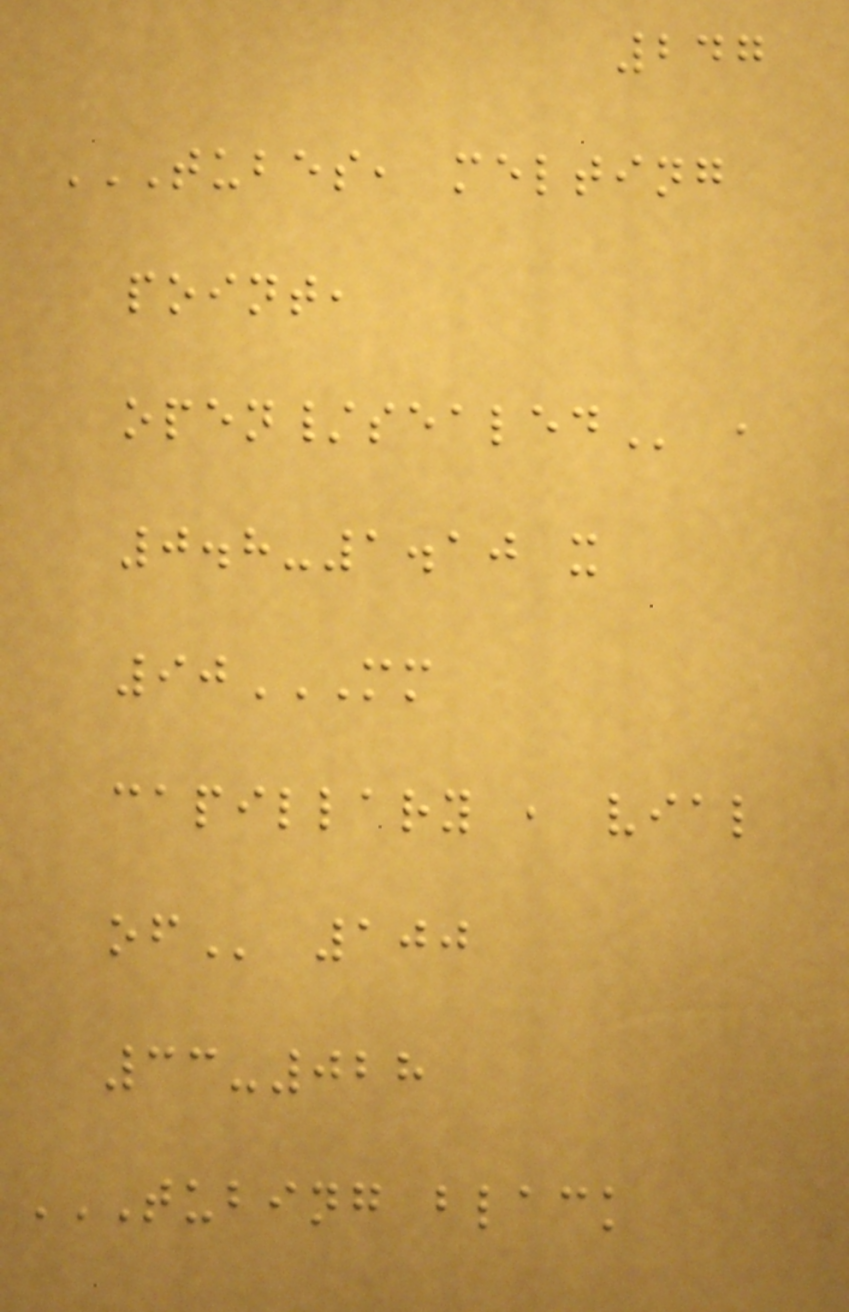247
TUBES, MELTING
POINT,
OPEN/SEALED ,
0.8-1.10 x
90MM
CAPILLARY , VIAL
OF 100
33-028
TUBING BLACK
